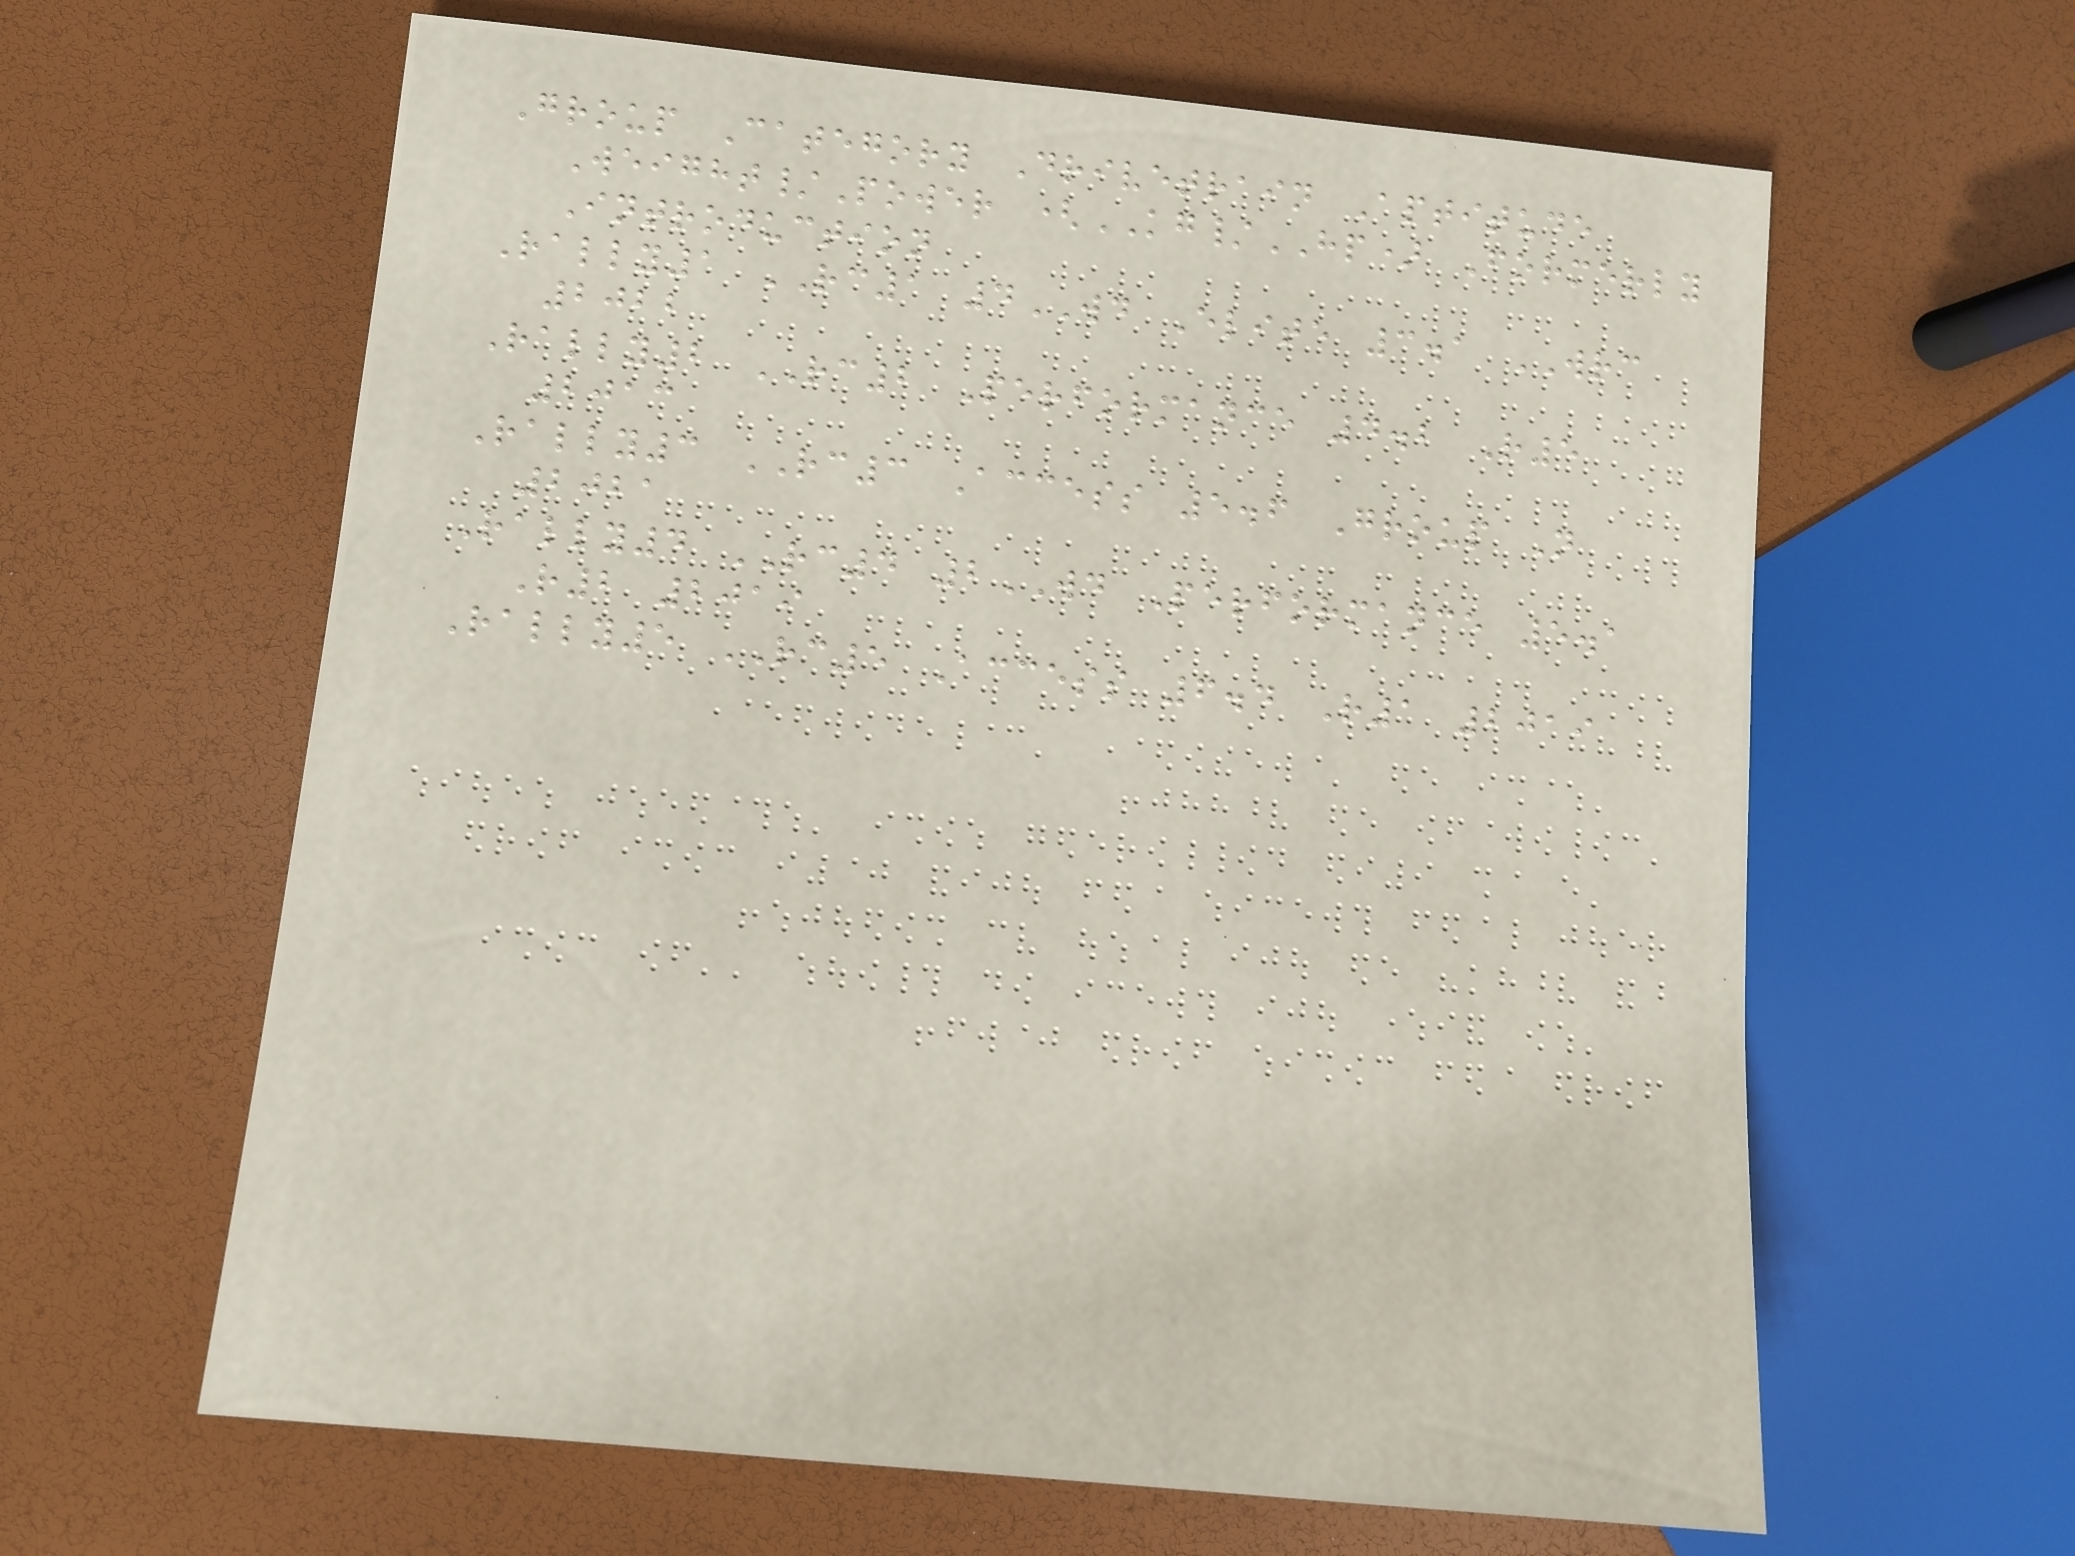Group Category Drivetrain Aptitude
Weight/Power (KG/HP) Formerly
Introduction
Rally1 RC1 4WD Elite 3.1 WRC
2022
Rally2 RC2 Performance 4.2 R5
2013
Rally3 RC3 Access 5.6 Group N
2021
Rally4 RC4 2WD Performance 5.1
R2 2019
Rally5 RC5 Access 6.4 R1 2019
